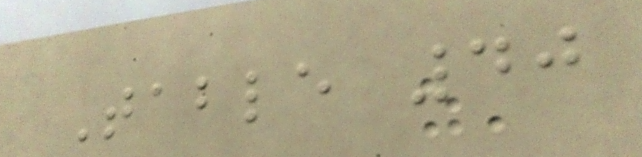Table 40
